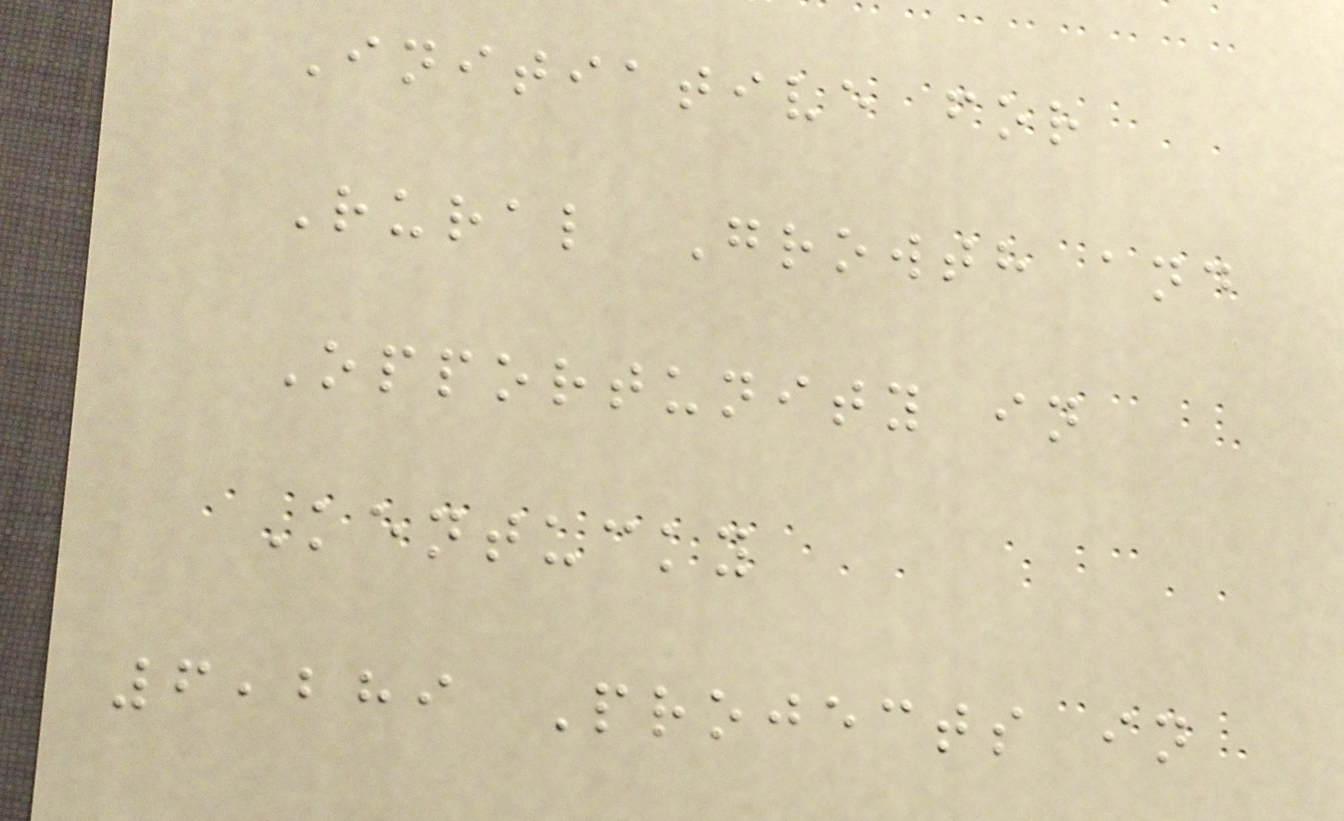Initiative for
Rural Growth and
Opportunity in
Kentucky
6,289 Projects in
